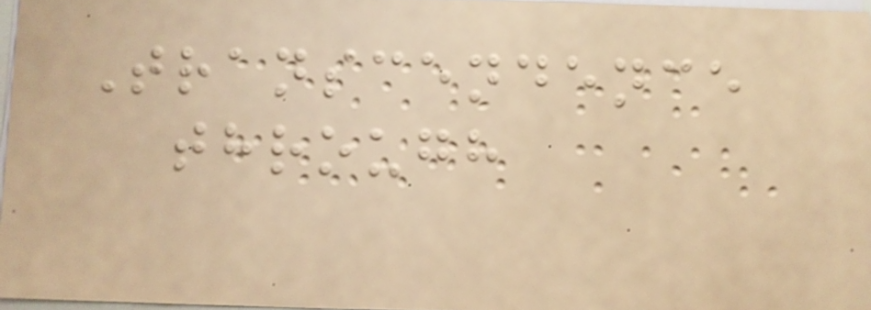Transcendence
through
